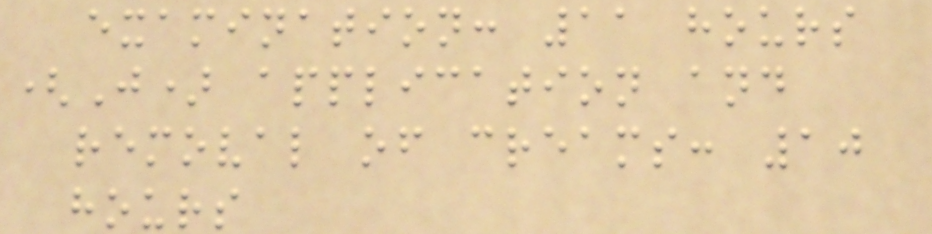examination: 11 hours
(J) application and
removal of creams: 10
hours
